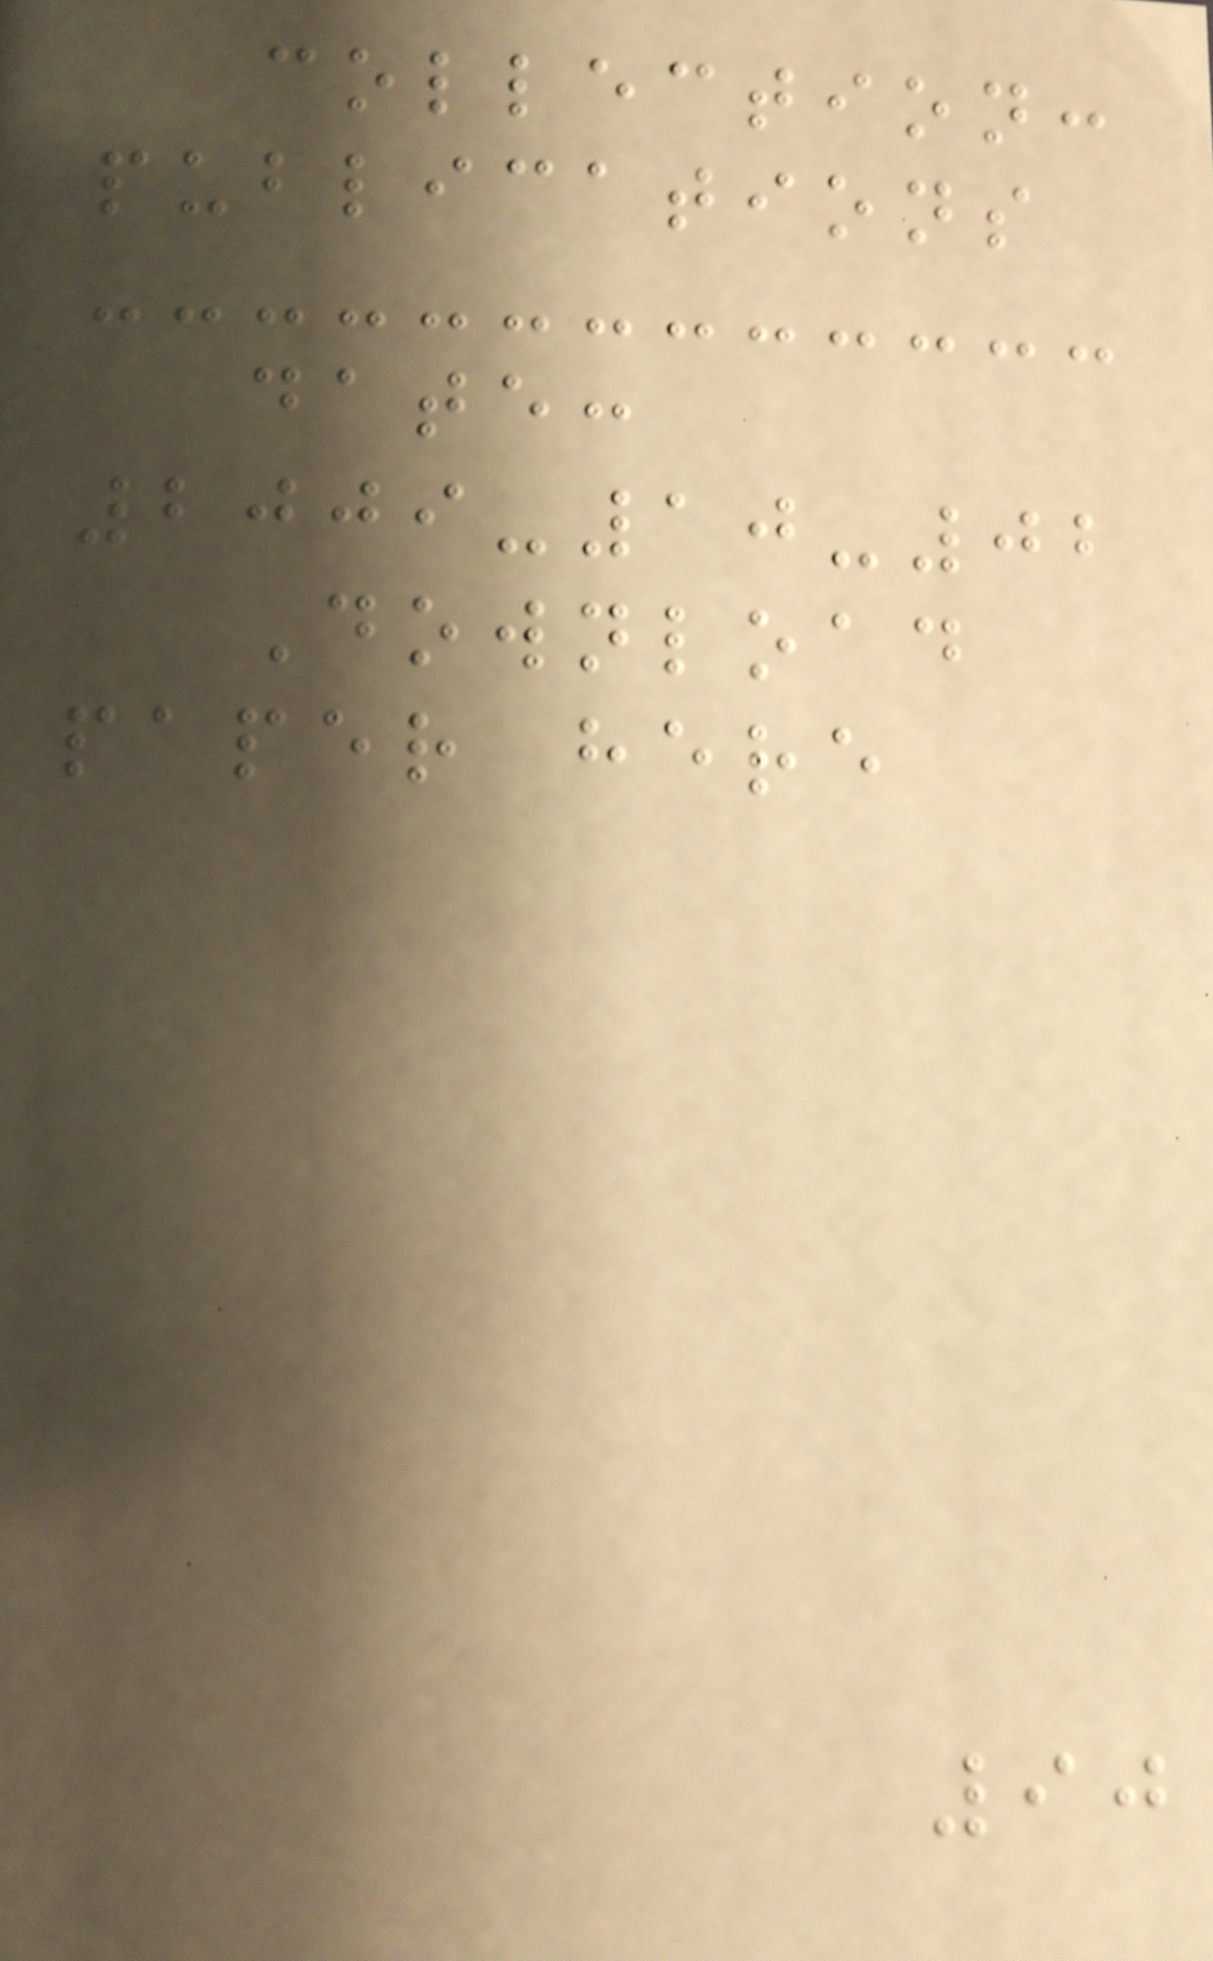collection:
publications
date:
2009-10-02
Download
paper here
90
